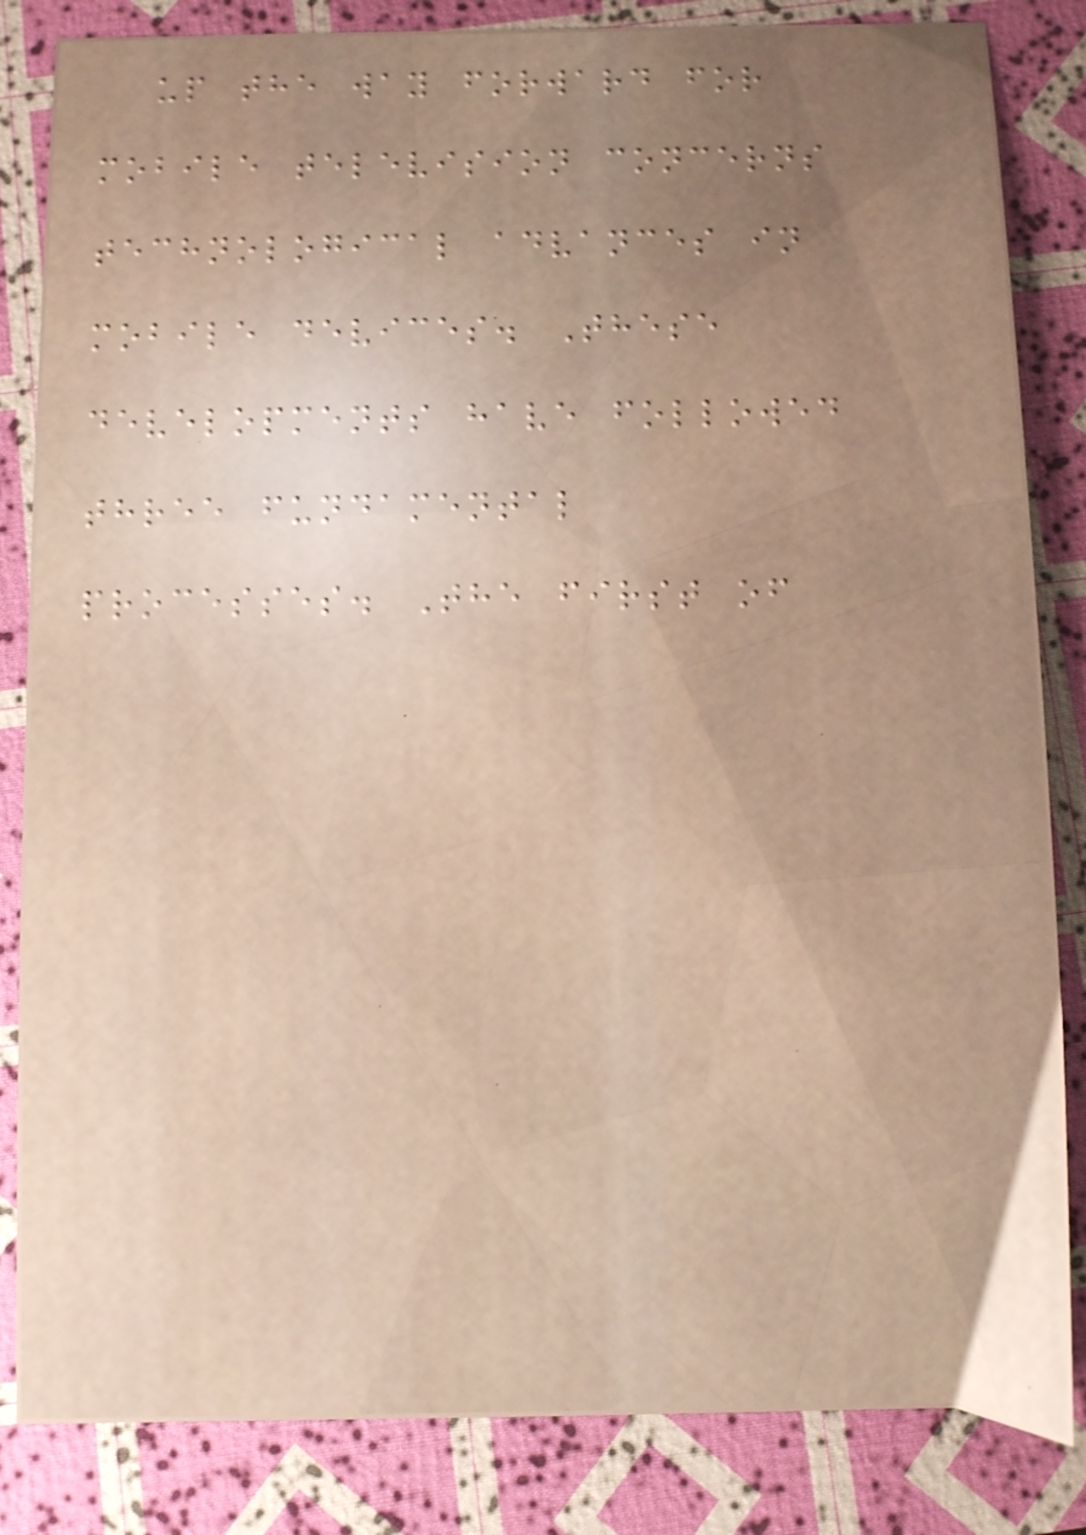up the way forward for
mobile television concerns
technological advances in
mobile devices. These
developments have followed
three fundamental
processes. The first of
